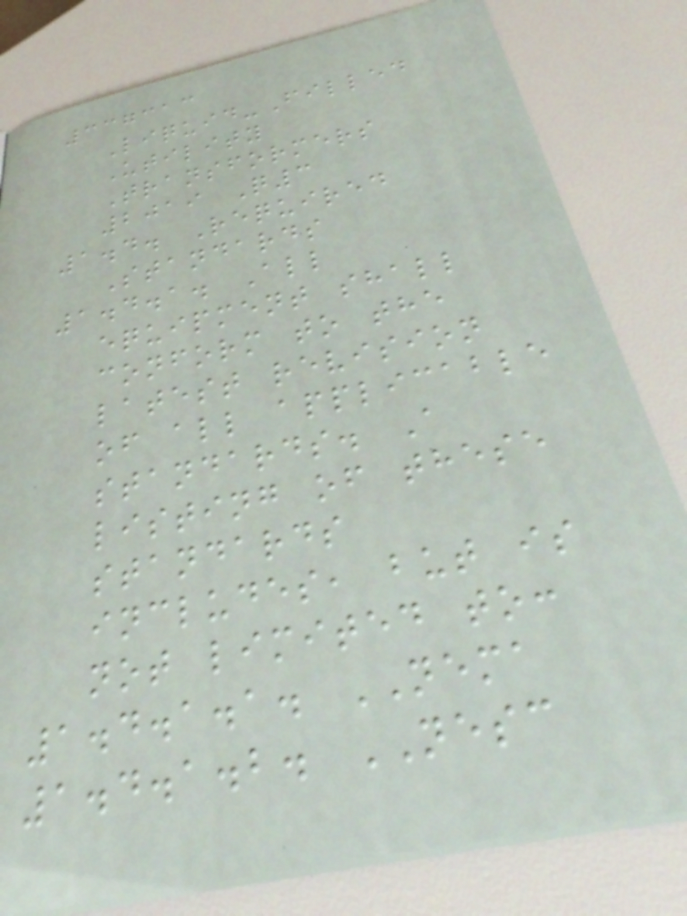337313
Liquid-Filled
Utility
Transformers
2019 Q3
1.4. Required
Standards
1.4.1. All
equipment shall
conform to the
latest revision
of all applicable
standards. A
listing of these
standards
includes, but is
not limited to:
1.4.1.1. NEMA
1.4.1.2. NESC
